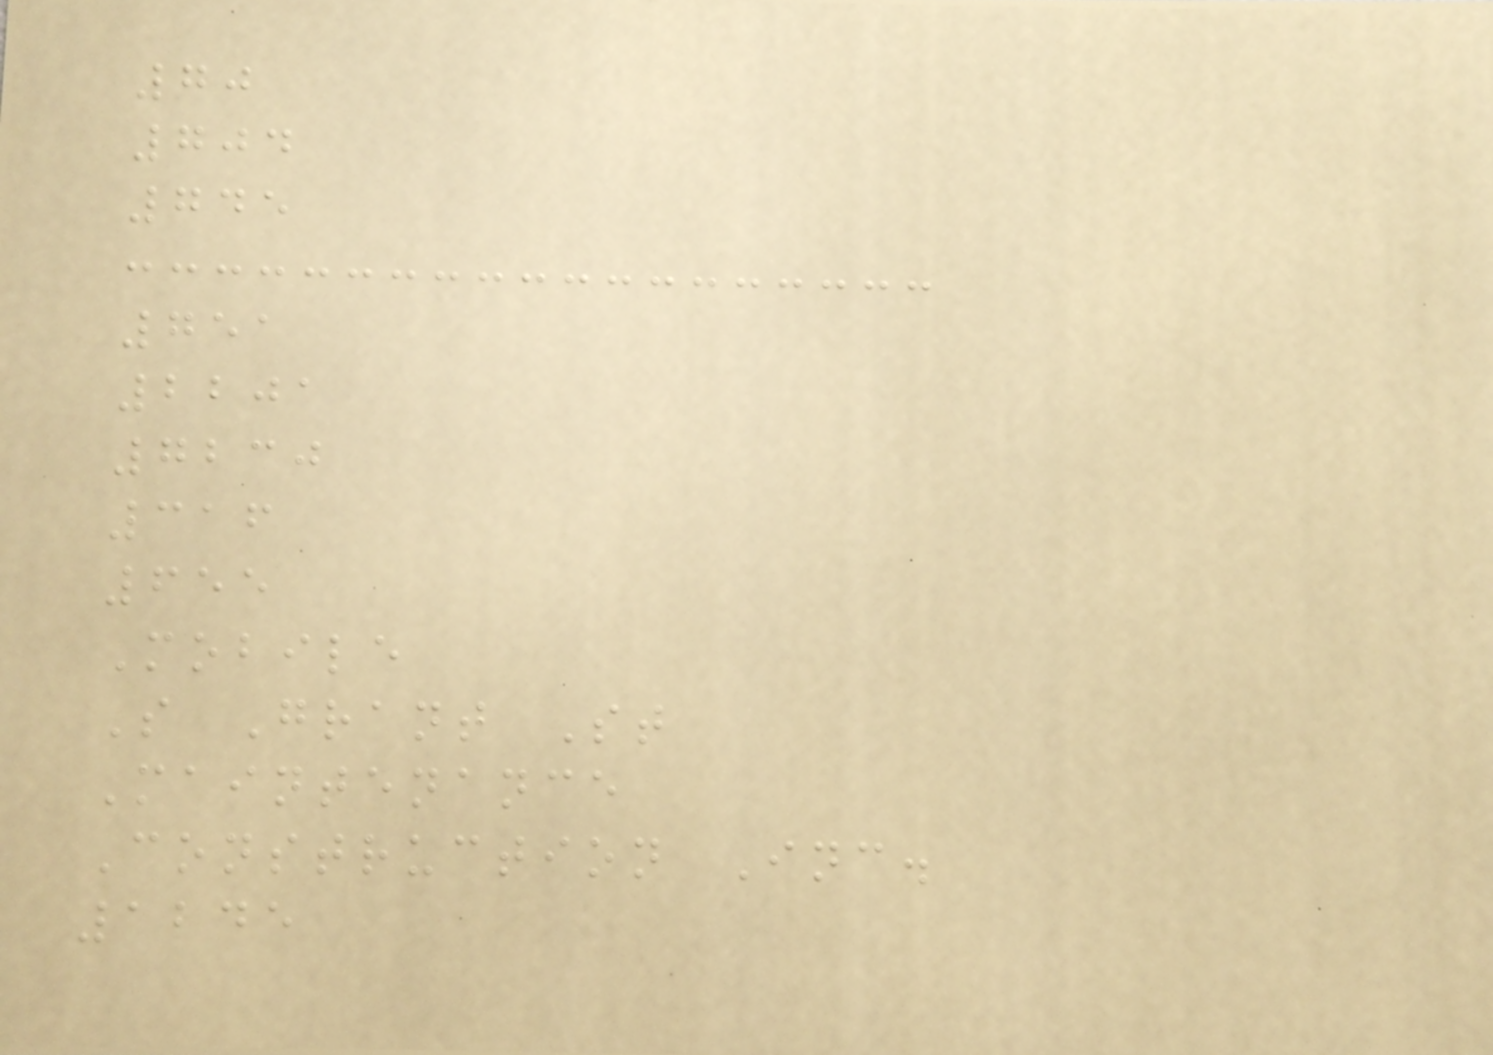70
704
745
751
2201
7230
316
655
Mobile
S Grant St
Maintenance
Construction Inc.
1245
